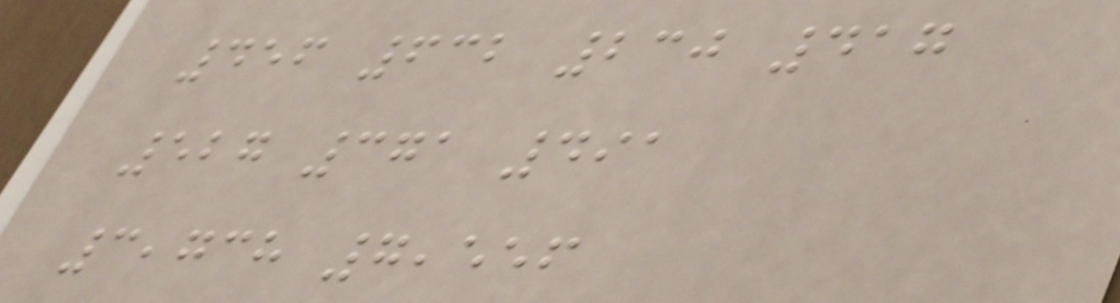456 632 230 417
527 371 491
3,738 7,556
